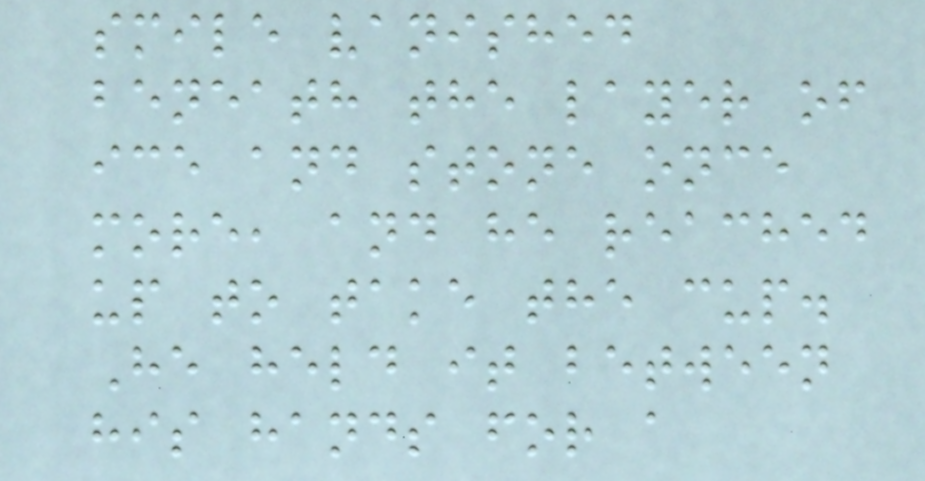smile vanished
beneath the layer of
ice and stone once
more, and he reached
up to take the cup.
He held it between
his hands for a
